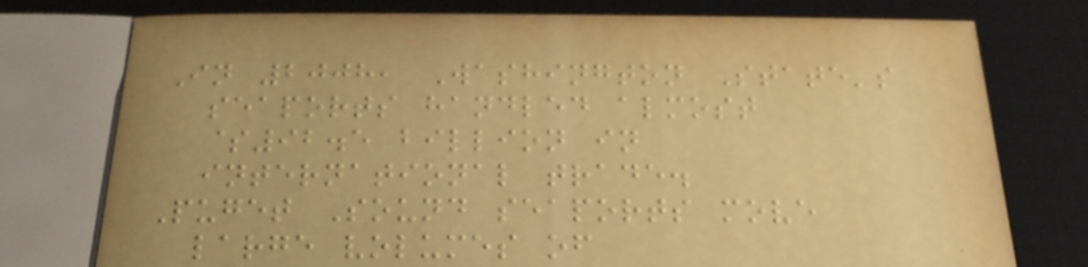In 2008, Washington State's
seaports handled almost
$92.5 billion in
international trade.
Puget Sound seaports move
large volumes of
